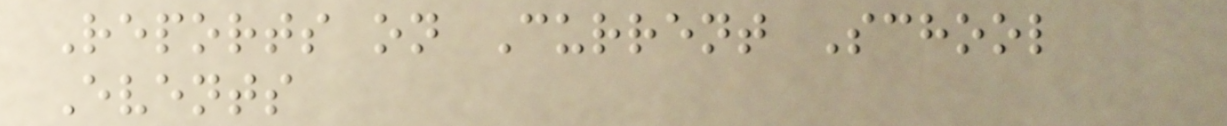Reports on Current School
Events
